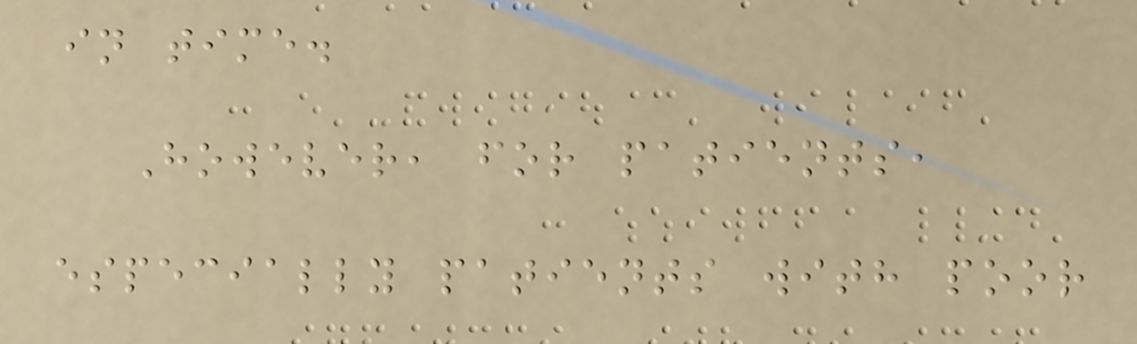in time.
However, for patients,
especially patients with poor
